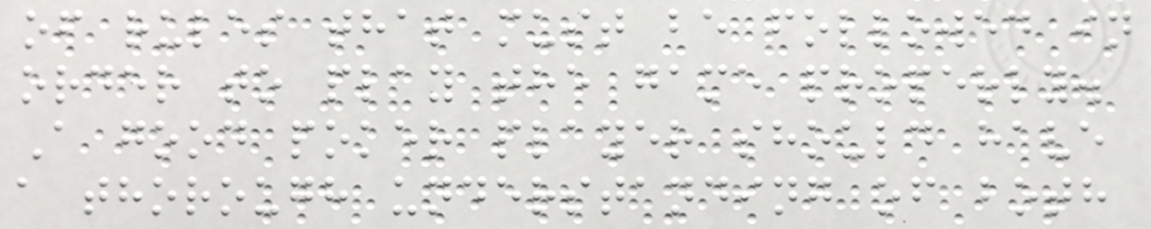of rules that must be followed in
order to play the game properly.
A good poker player should have
a thorough understanding of both
